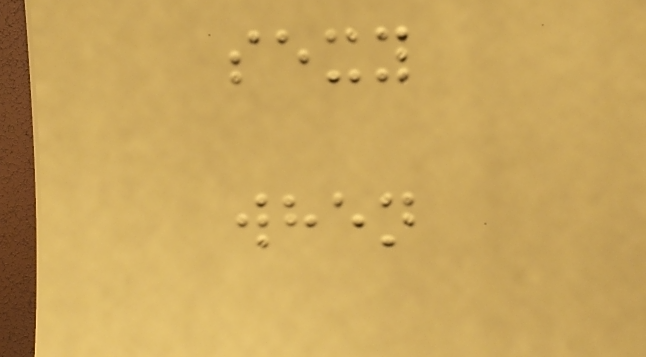sexy
when
